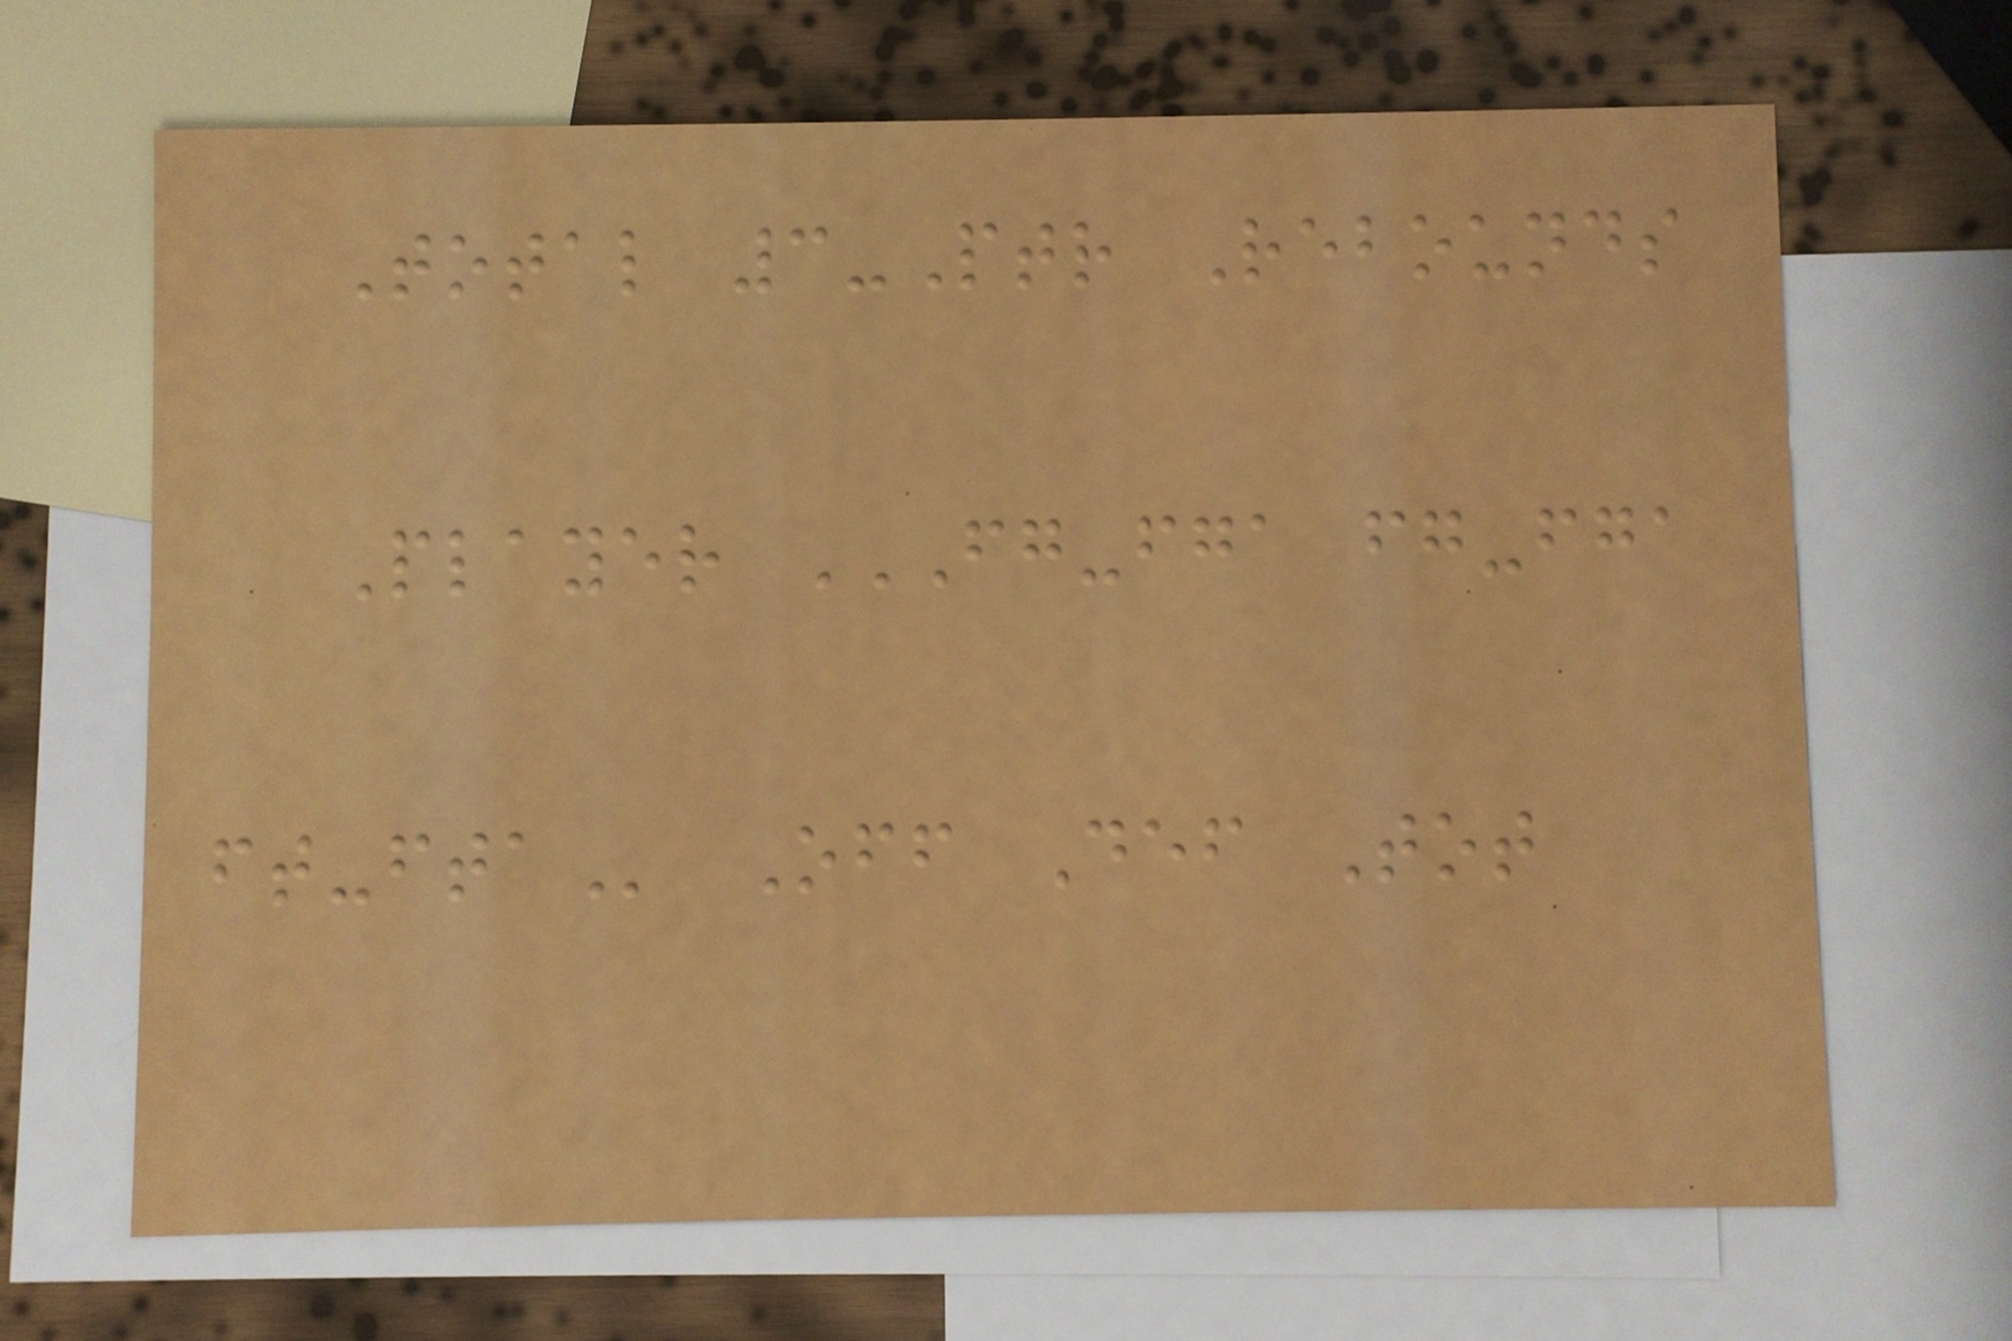Total 3-Ptr Rebounds
Player FG-FGA FG-FGA
FT-FTA Off Def Tot
